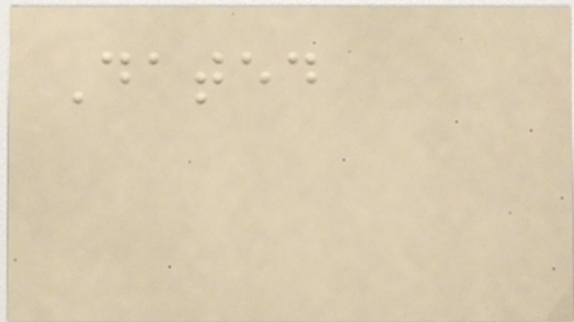Dated
